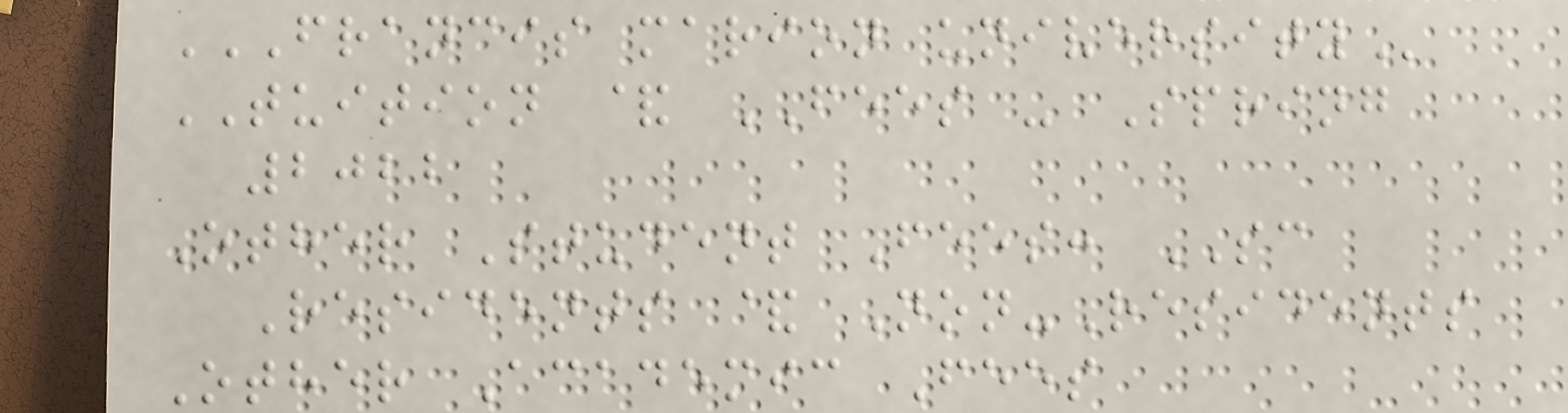FRANCIS MARION UNIVERSITY
TUITION & FEES - Spring
2022
Other Student Fees: SC
Residents & Non-Residents
Other Academic Fees
